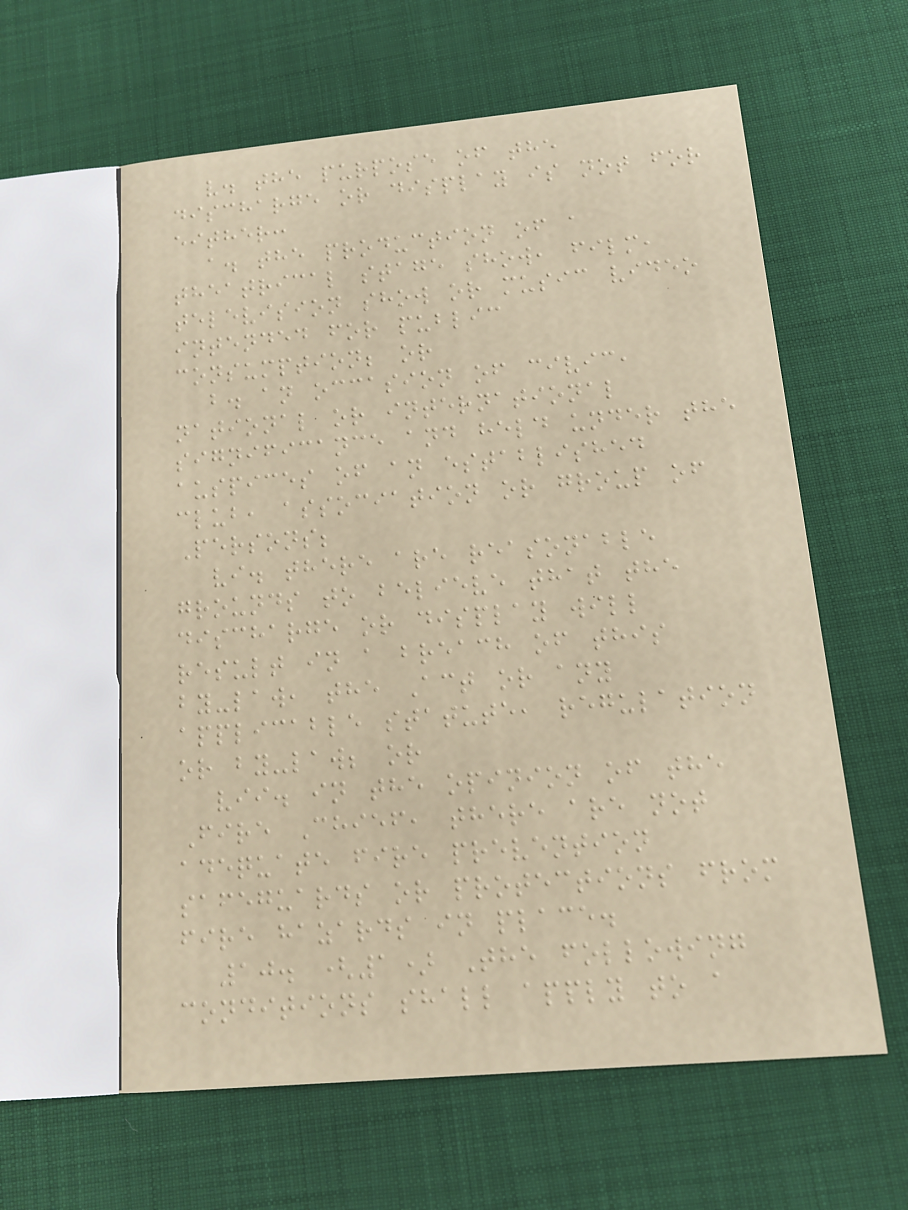v. the purpose of the
discharge or display is not for
either:
a. the production of a
theatrical stage show, film,
television show or music video
intended for public
consumption; or
b. an occasion of civic,
national or international
significance and held under the
auspices of an established
club, association or group of
Persons;
vi. there are reasonable
grounds to believe that the
discharge or display will
result in a breach of this
by-law, the Act or any
applicable statute, regulation
or by-law; or
vii. in the opinion of the
Fire Chief, there are not
adequate fire prevention
safeguards or protections from
fire hazards in place.
10. (1) The following
conditions shall apply to a
